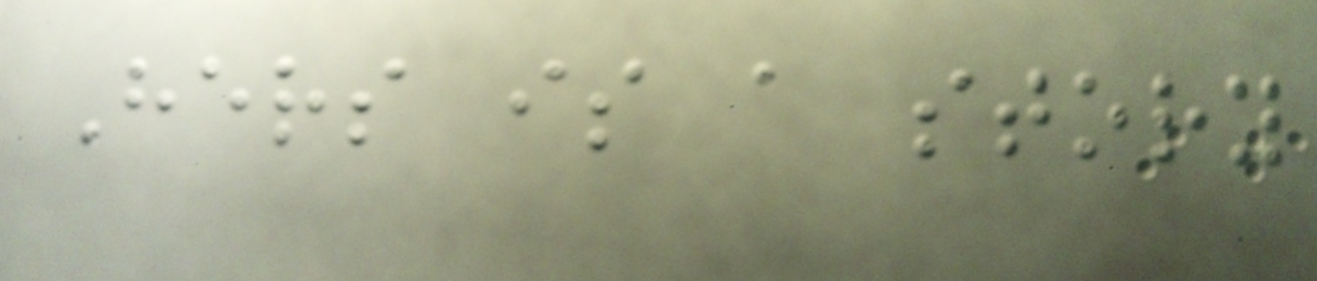Hers is a story
